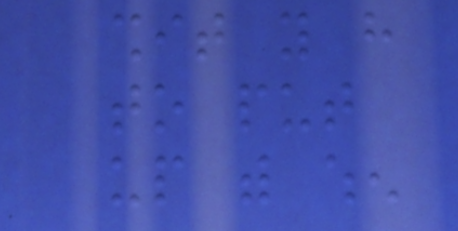shit you have
to put
up with when
